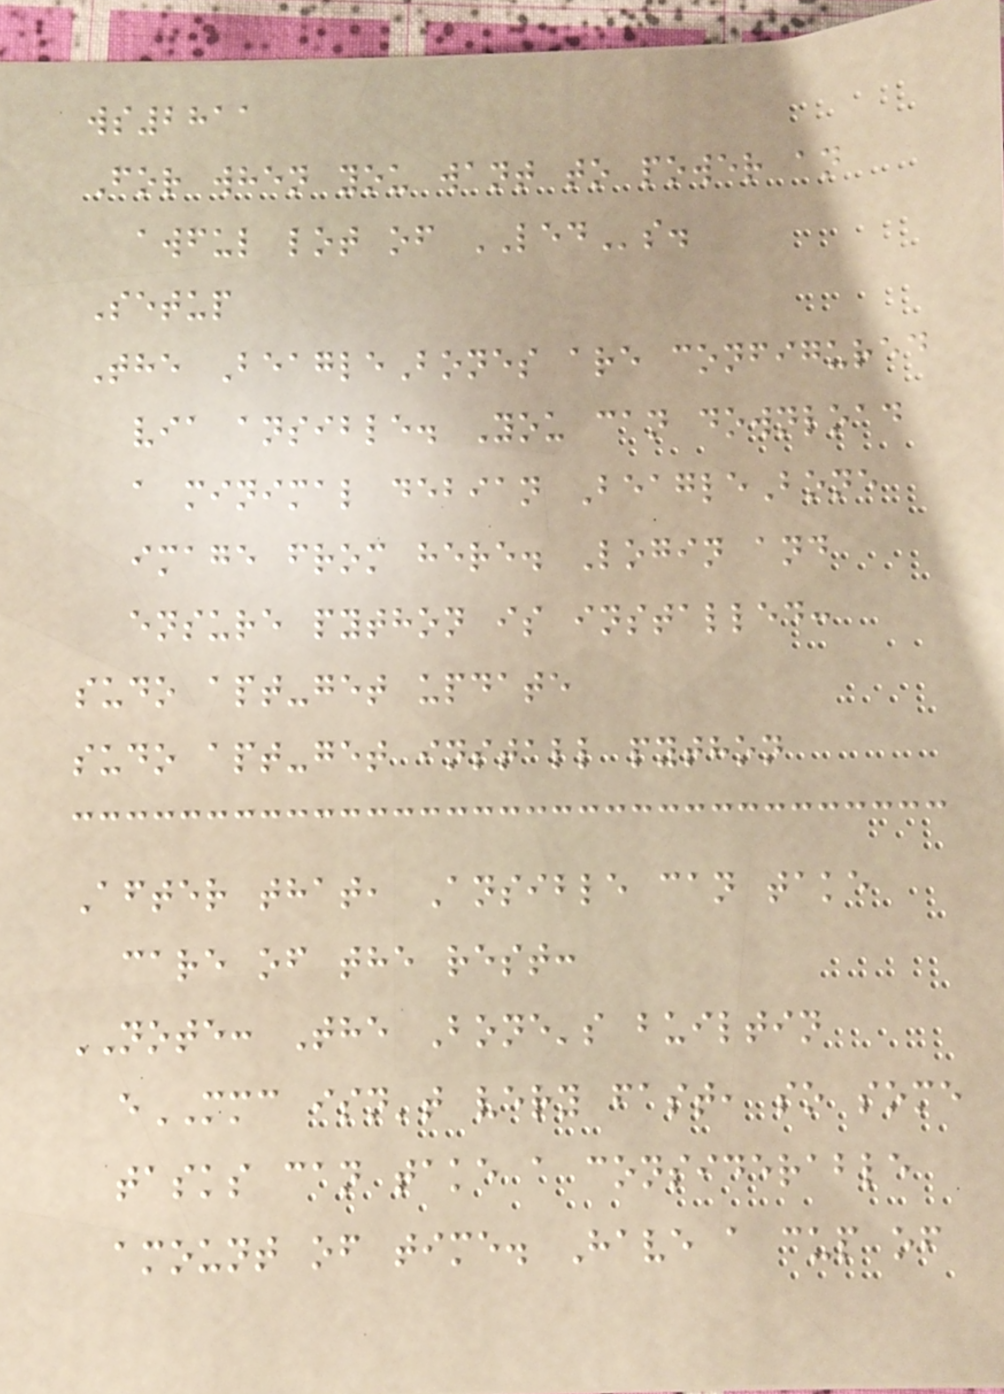ws2811
For when you want to power an
awful lot of LEDs.
Setup
The BeagleBones are configured
via ansible. You can download
a minimal debian BeagleBone
image from here. Login and
ensure python is installed:
sudo apt-get update
sudo apt-get install python
After that, Ansible can take
care of the rest:
NOTE: The Bone's builtin
eMMC isn't very fast, so some
tasks can take a considerable
amount of time. Have a cup of
